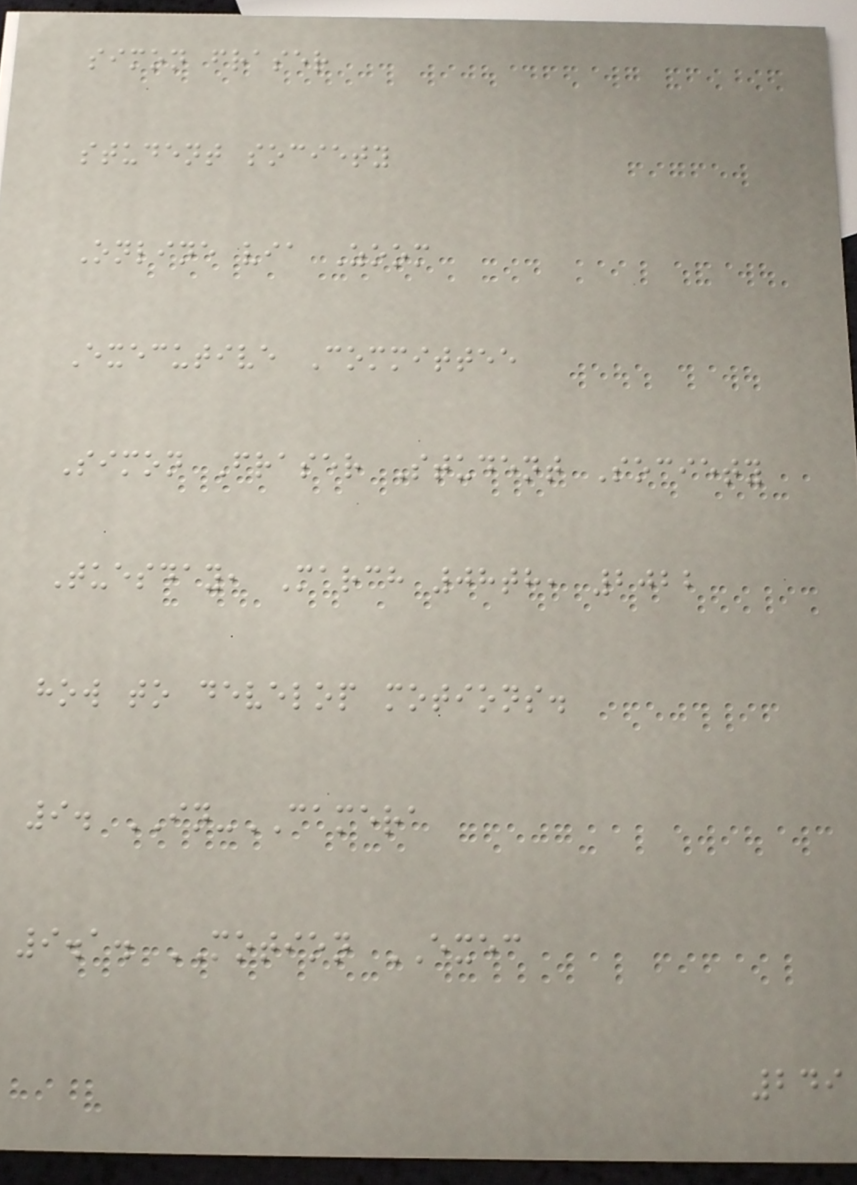simon fraser
student society
Online via Zoom
Executive Committee
Simon Fraser Student Society
Tuesday, March 08th, 2022
how to develop motions.
9. IN-CAMERA
9.1. MOTION EXEC
249
